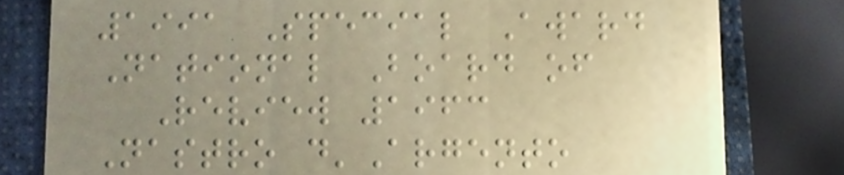1991 Special Award
National Board of
Review 1963
Nastro d'Argento
